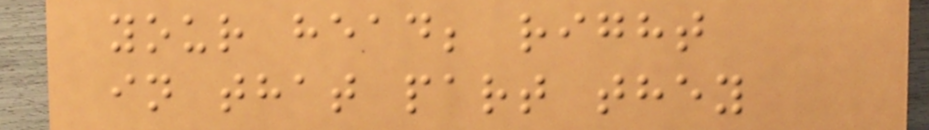your head; right
in that part they
